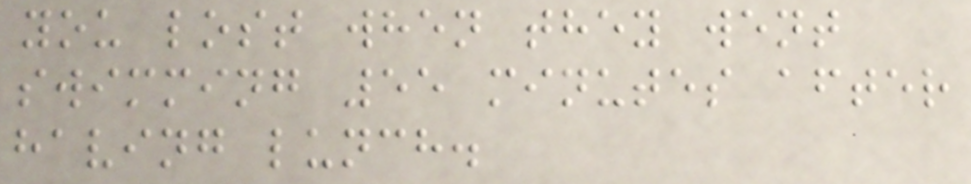you lost when they went
swimming 55 minutes after
having lunch.
